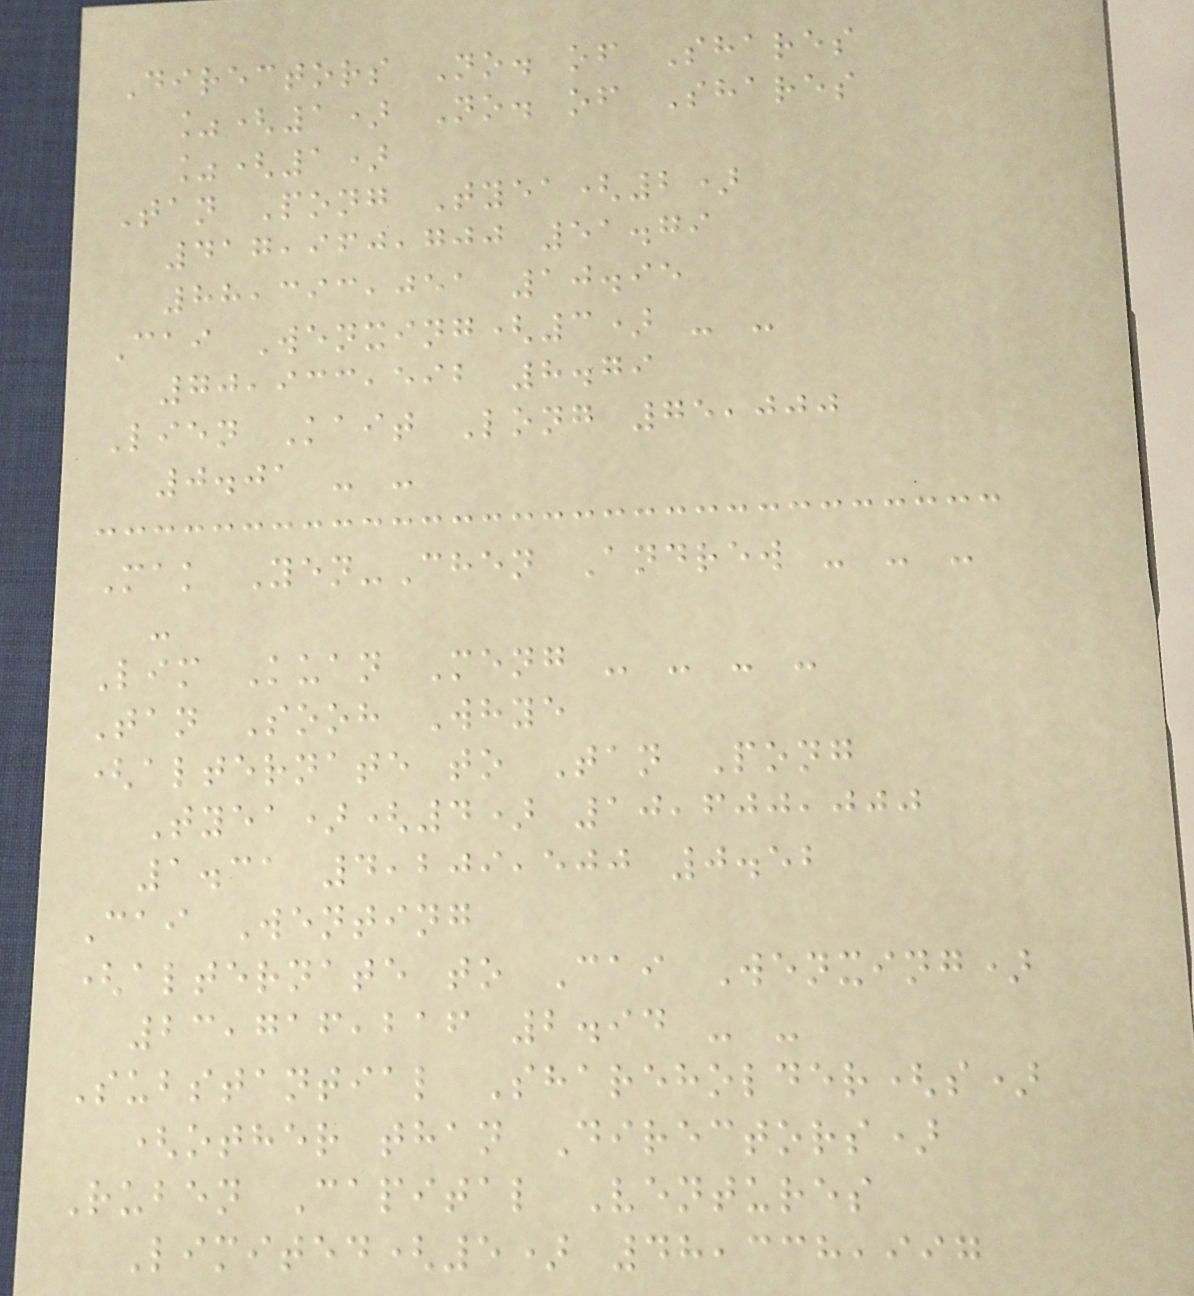Directors No. of Shares
%(1) No. of Shares
%(1)
Tan Pong Tyea(2)
417,960,700 51.79
88,393,051 10.95
Cai Wenxing(3) - -
70,933,592 8.79
Lien Kait Long 75,000
0.01 - -
Mak Yen-Chen Andrew - - -
-
Lim Kuan Meng - - - -
Tan Sooh Whye
(alternate to Tan Pong
Tyea)(4) 10,600,000
1.31 4,209,500 0.52
Cai Wenting
(alternate to Cai Wenxing)
23,716,216 2.94 - -
Substantial Shareholder(s)
(other than Directors)
Ruben Capital Ventures
Limited(5) 48,338,997
